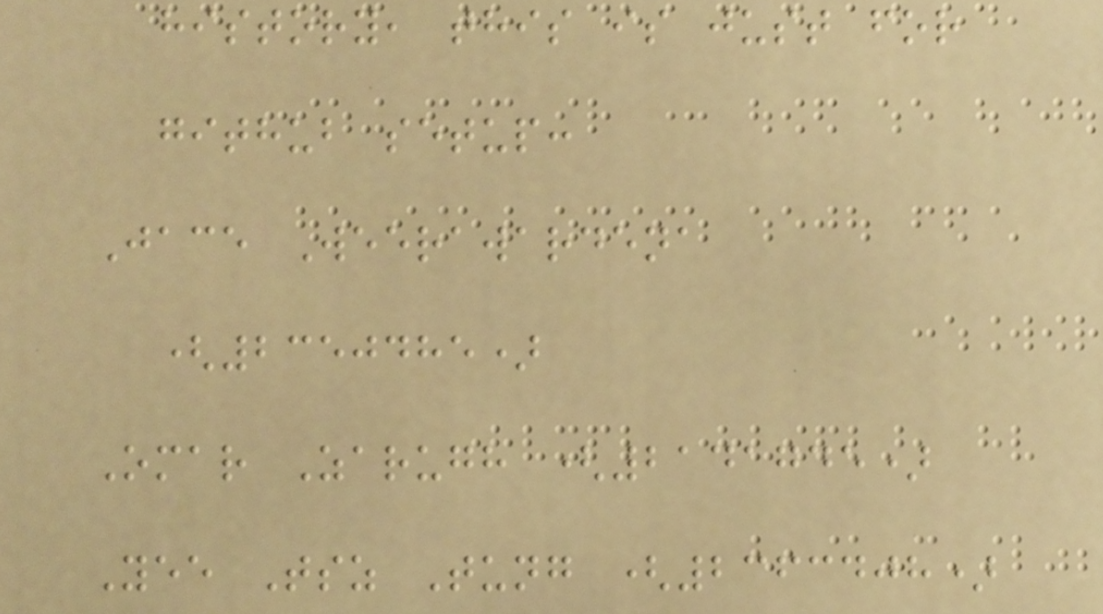history, this is just for
github setup:
Jace Weerawardena
(2350485)
Omar Zarugh (2141745)
Yee Tsz Tung (2363408)
